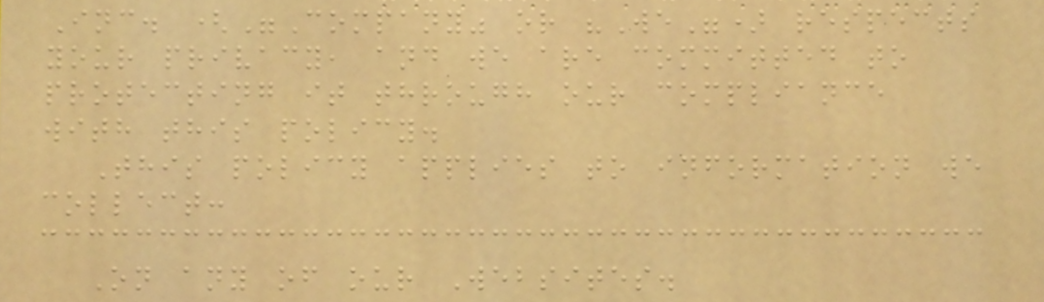Inc. ("Company" or "We") respects
your privacy, and we are committed to
protecting it through our compliance
with this policy.
This policy applies to information we
collect:
On any of our Websites.
